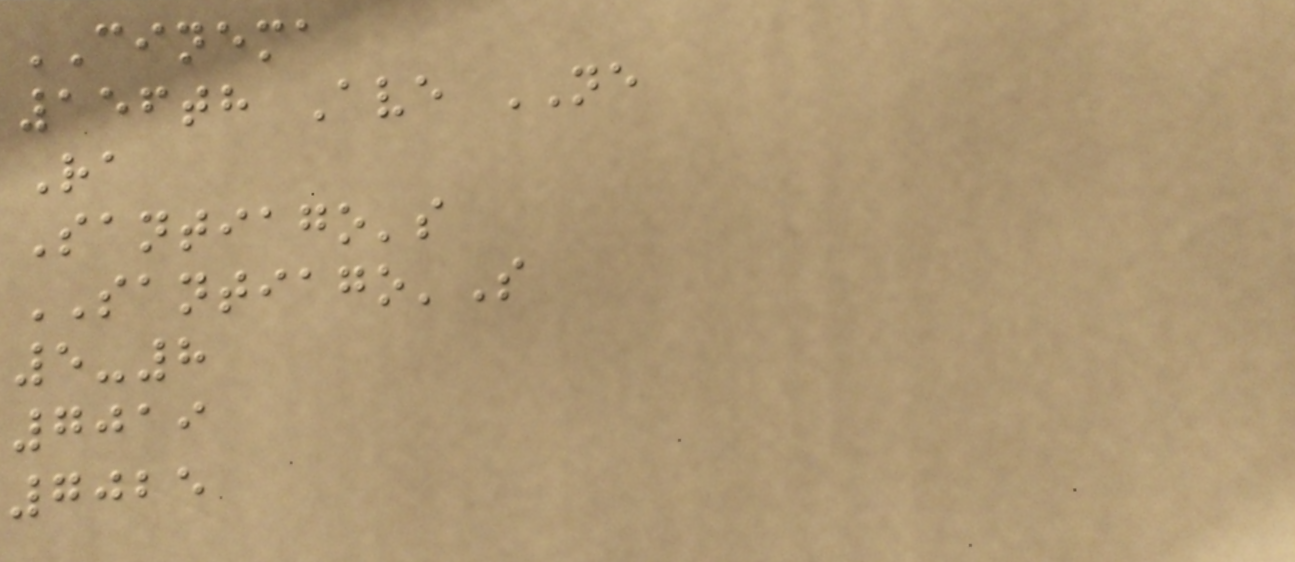CINEMA
156th Ave NE
Ra
Santiago's
SANTIAGO'S
5-8
7019
7025
